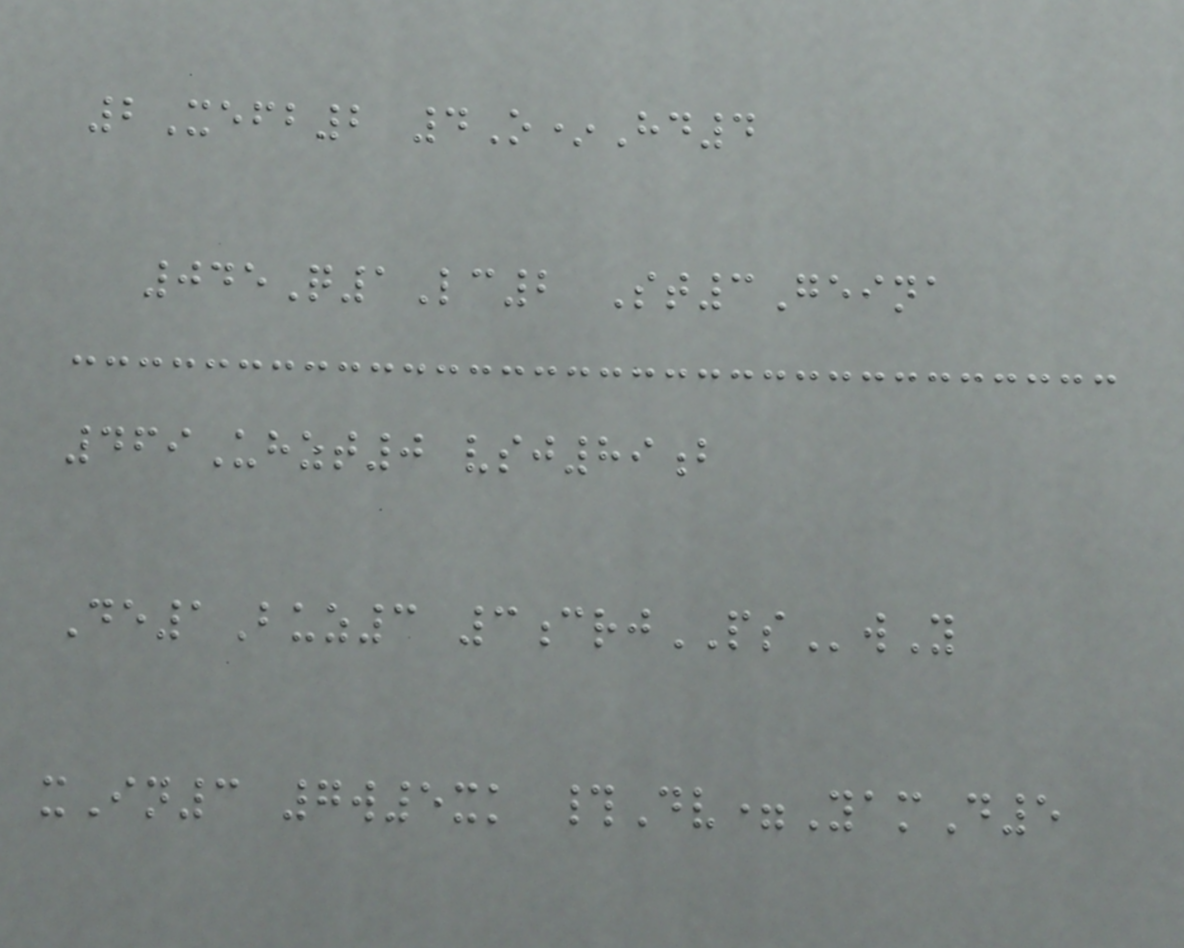2Xefb2 4O*Hd4
045Q1Lc2 St3Geina
469Uhzt0 vsj89b
De1Buz3 3crjPSwY
xIn3 7w5xk #Dv=YamD5
